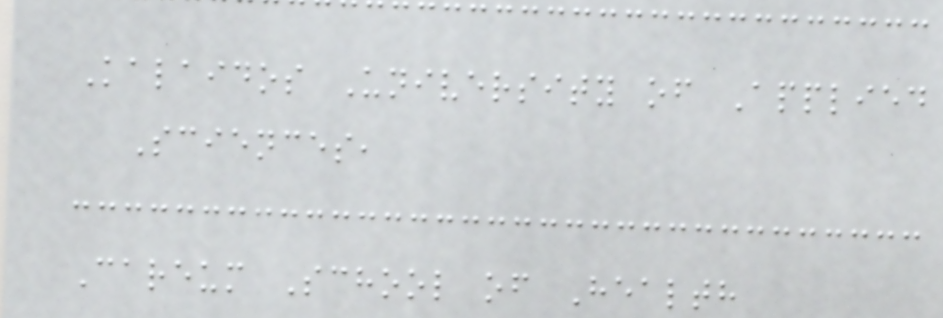Kalaidos University of Applied
Sciences,
Careum School of Health
